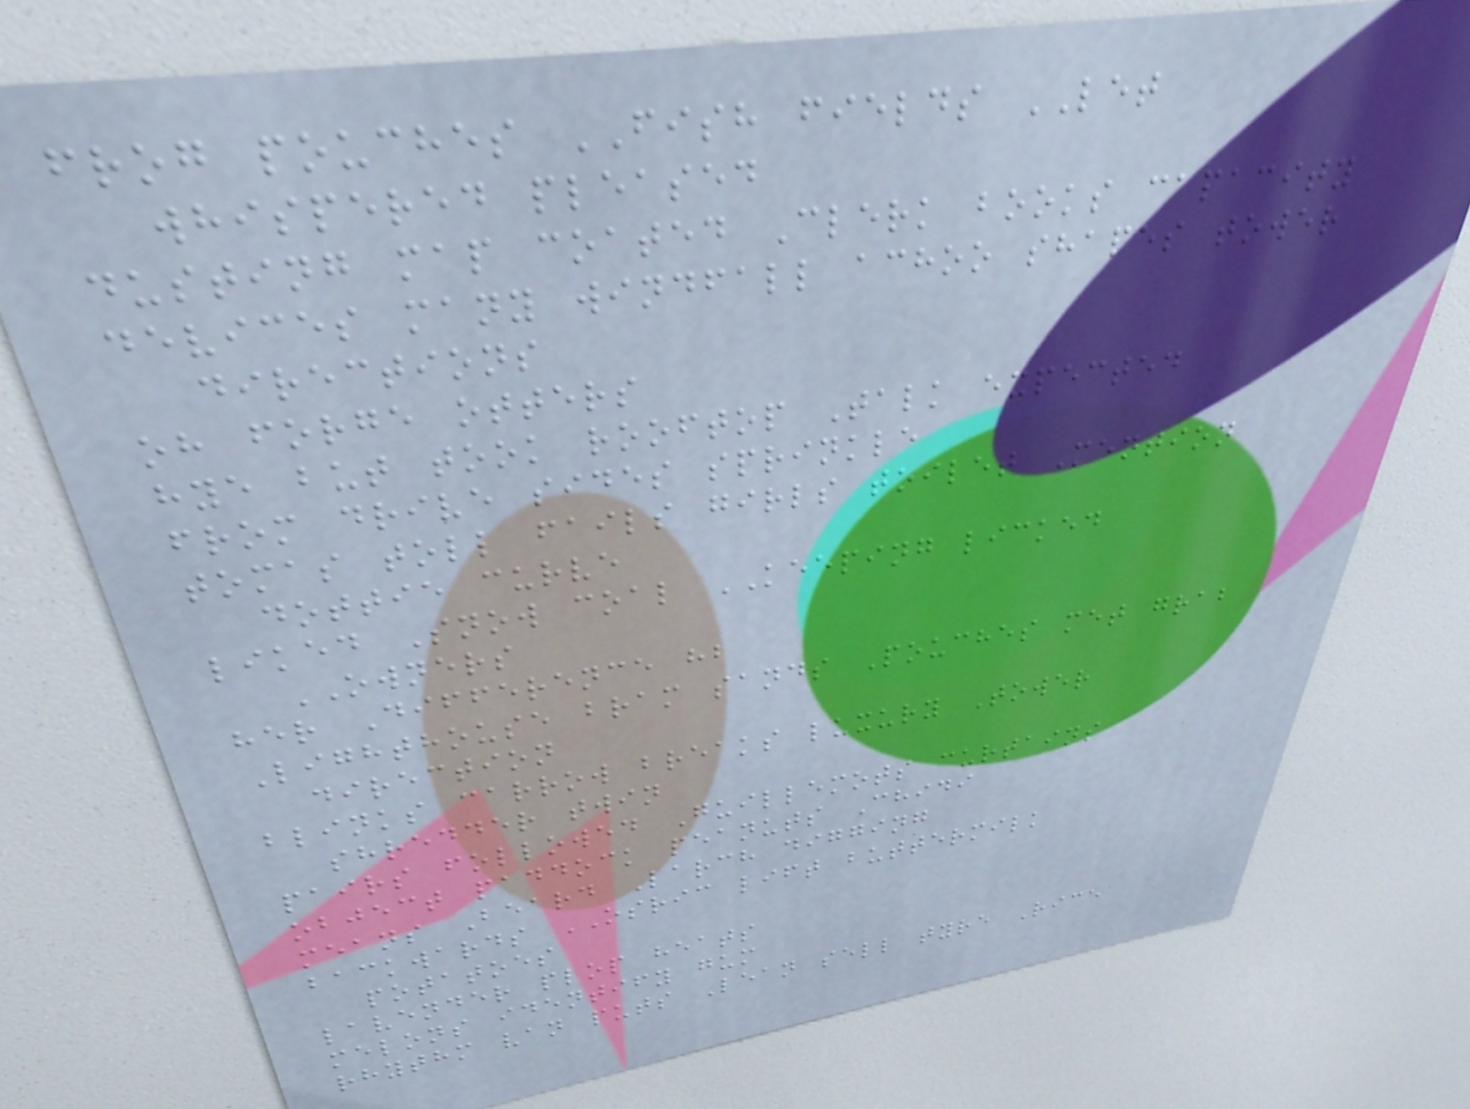frog pouches FISH fields LET
whispered pleased
dusting map coated Clerk books capacity
devices many windfall achoo shapes tower
directions
oh forge otters
hye but took rooftop Talk expected
from drive sides sprinkle
tomas toll fails girls toilet Mention
dottie curve
liked Snow coal KEEPING licked
OWNERS
her Difference hb
Lighthouse bram sands Pouches met grab
direction
blinks carrow breaks luxury Tower
shredder twin
pairs followed Guillemots curtains
object paddock peanuts Chidi
means Beard Larch digging
backwards OSRIC lift buttermilk
potatoes
lavender plop heats
melons identify gum
rhythm van puts Lean sell tyre Rice
